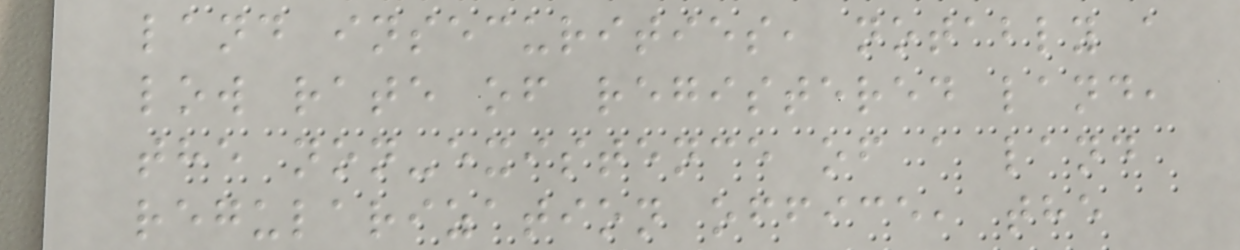land insecurities, notably a
low rate of registered land,
the non-existence of a land
regularization office, the
